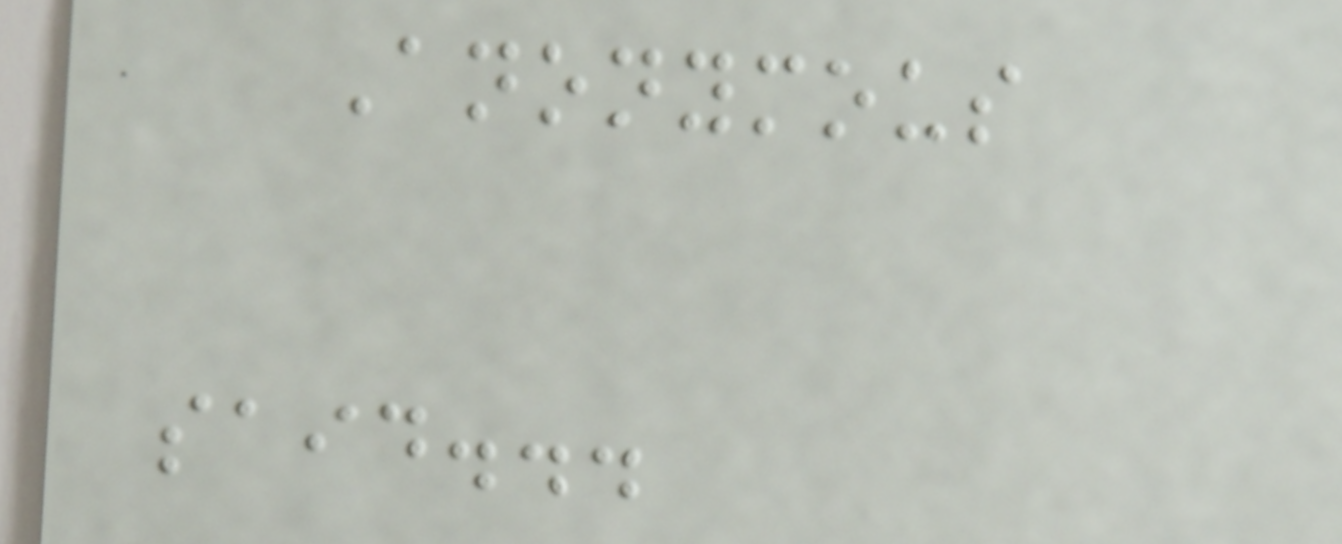Anonymous
said...
